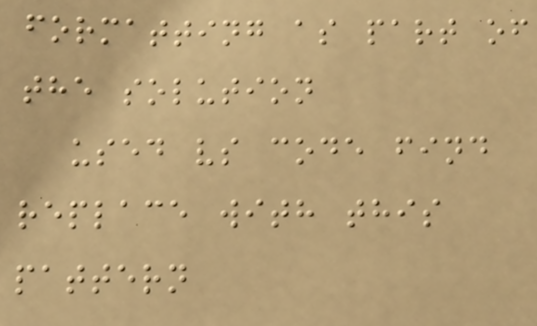formatting as part of
the solution
used vs code find
replace with this
pattern
